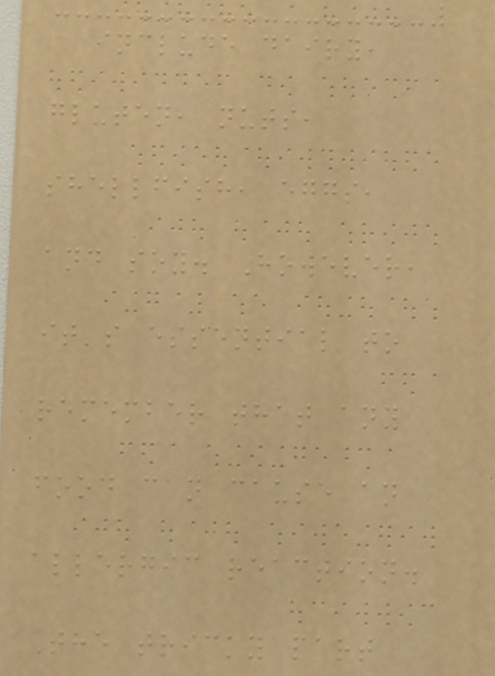include dairy,
gluten, nuts,
shellfish, eggs,
and soy. However,
it's essential to
remember that any
food can cause an
allergic reaction.
The tricky part
